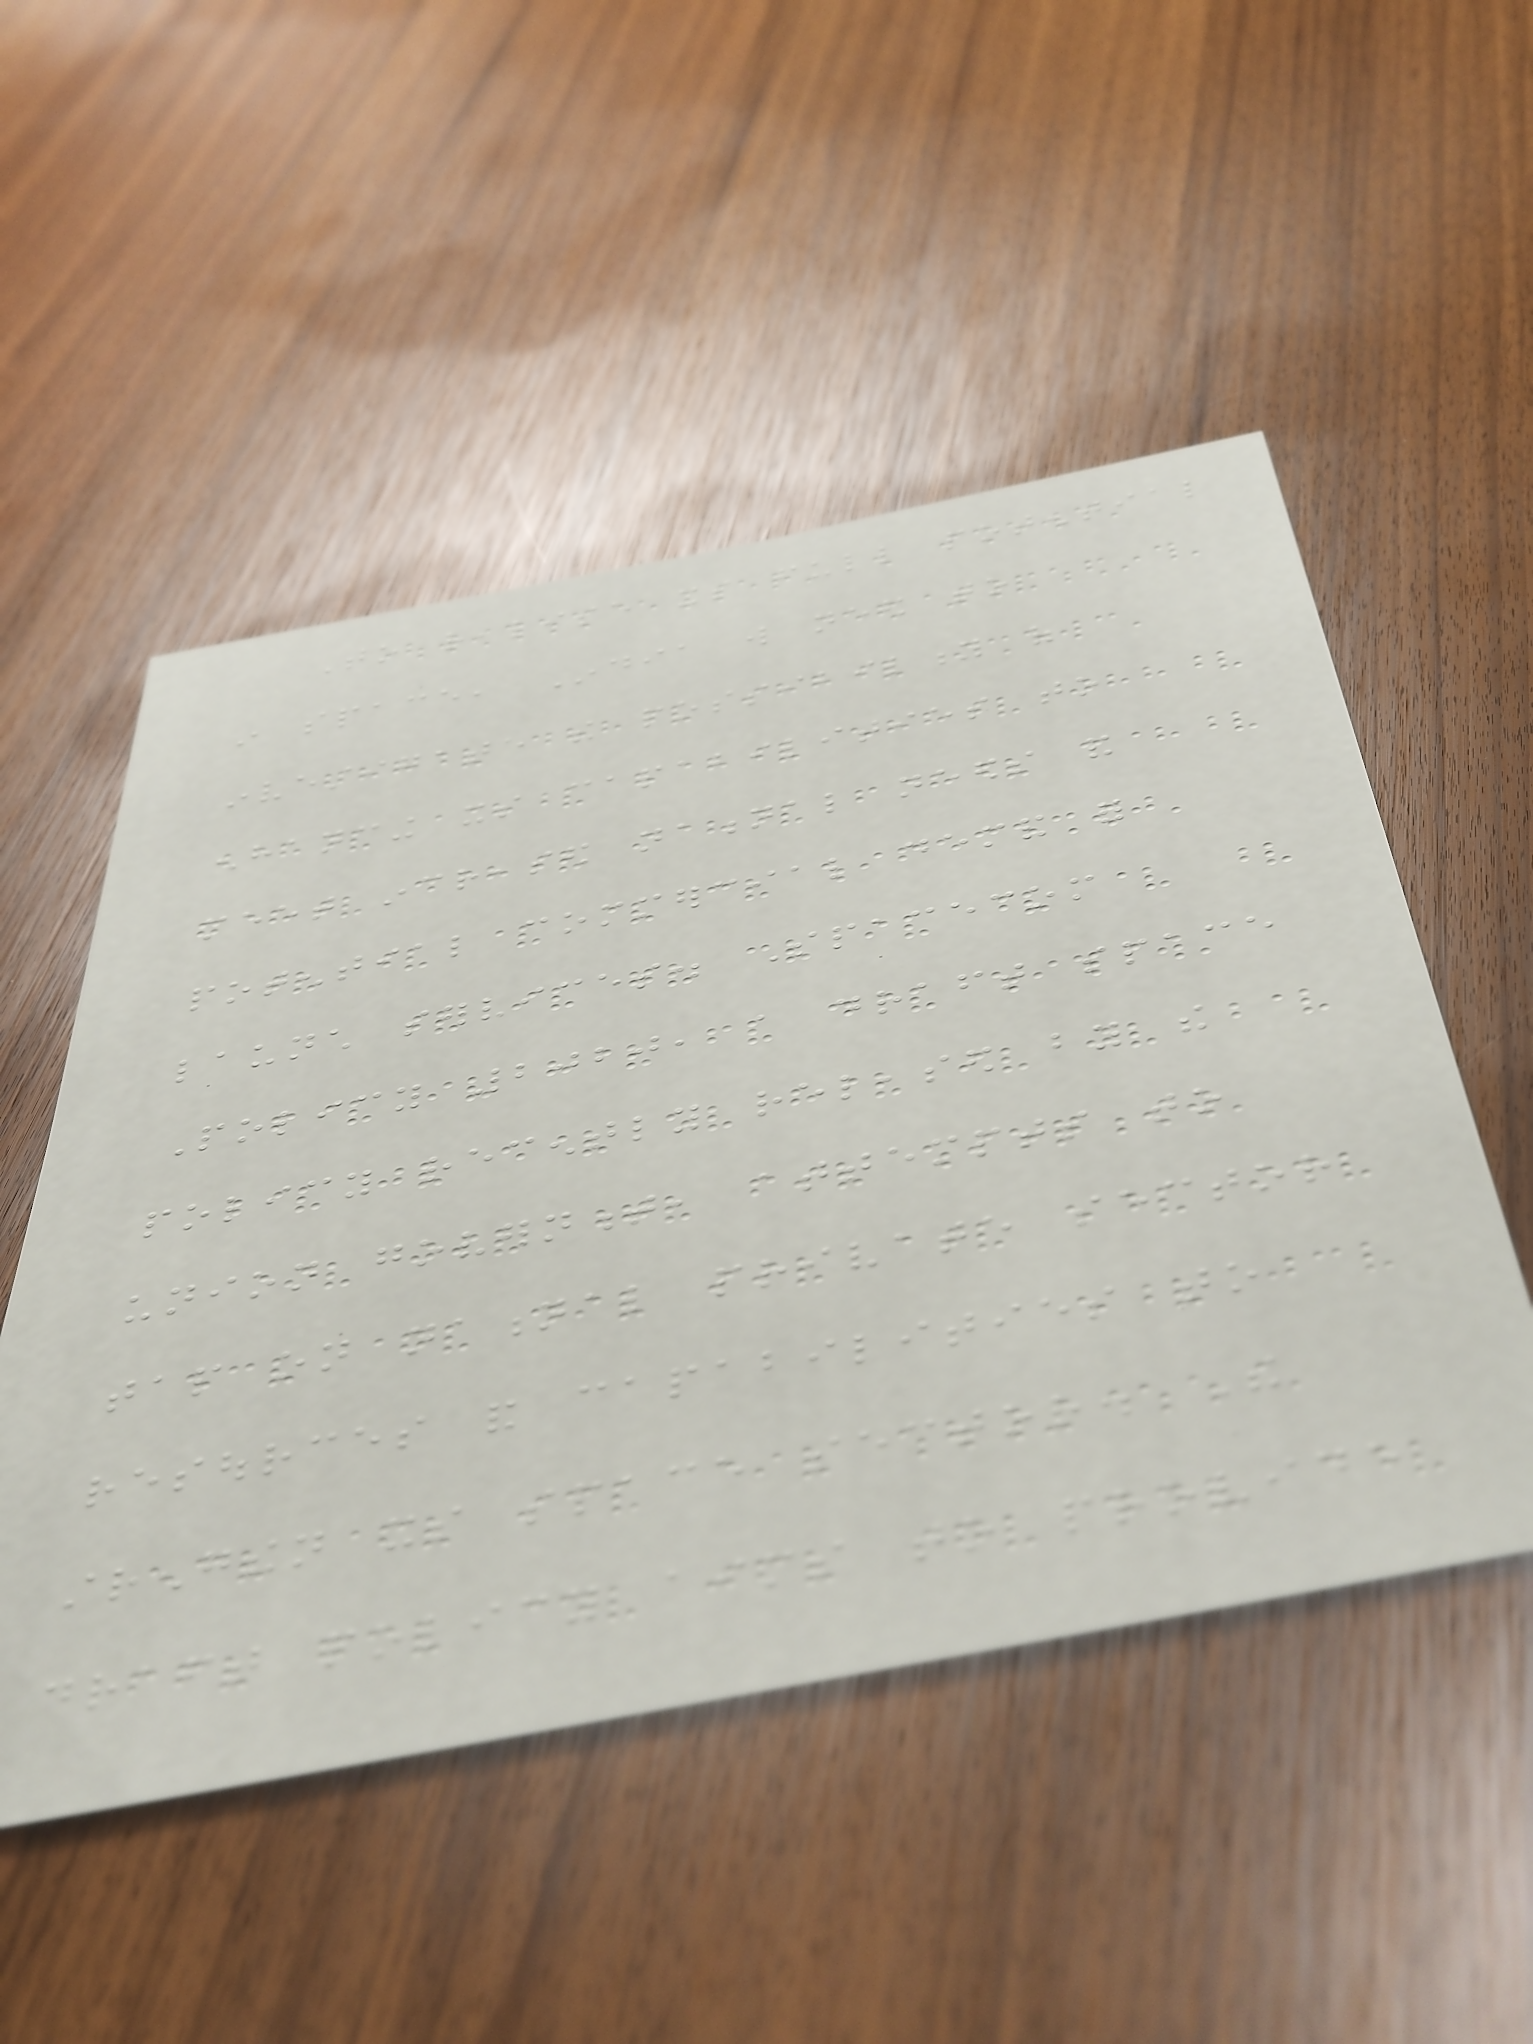To realise its full potential
in space, India will need to
investigate the possibility of
enhancing its capabilities to
meet increased national needs and
potential commercial demand for
launch services. Spacecom
Policy 2020, a draft space
policy recently released by the
union government, attempts to
tap on national private sector
resources and capabilities to
strengthen its space sector. The
draft policy aims to provide
